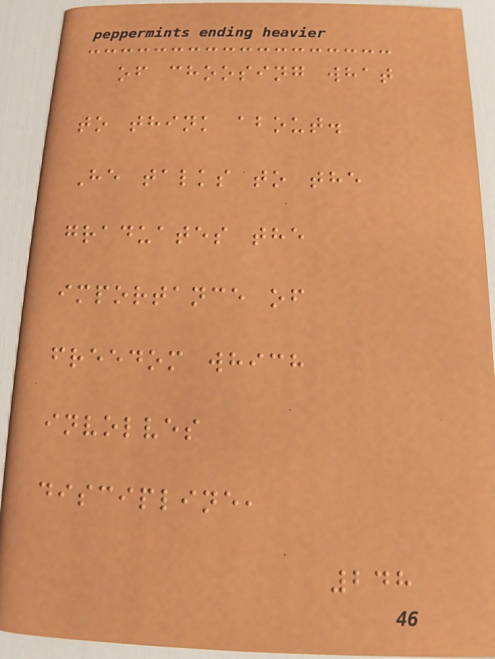of choosing what
to think about.
He talks to the
graduates the
importance of
freedom which
involves
discipline,
248
